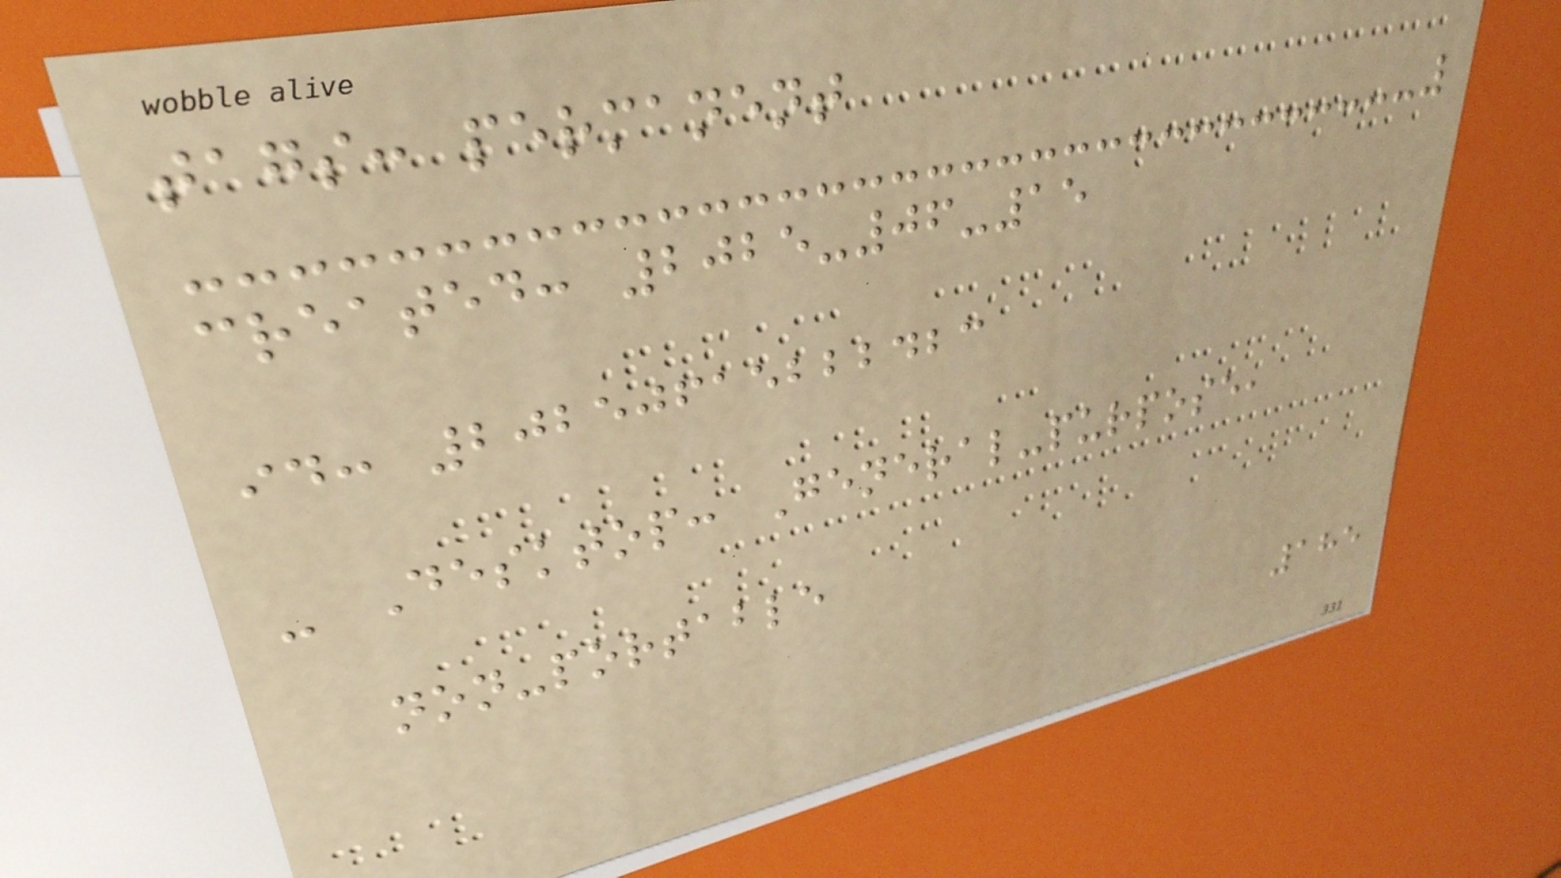tags: permanent
created: 2025-06-15
id: 20250615222423
- Desktop: General-purpose,
non-portable
185
